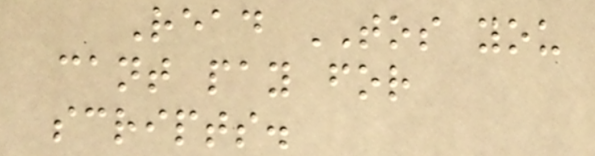Read TOS you
cant pay for
scripts.
